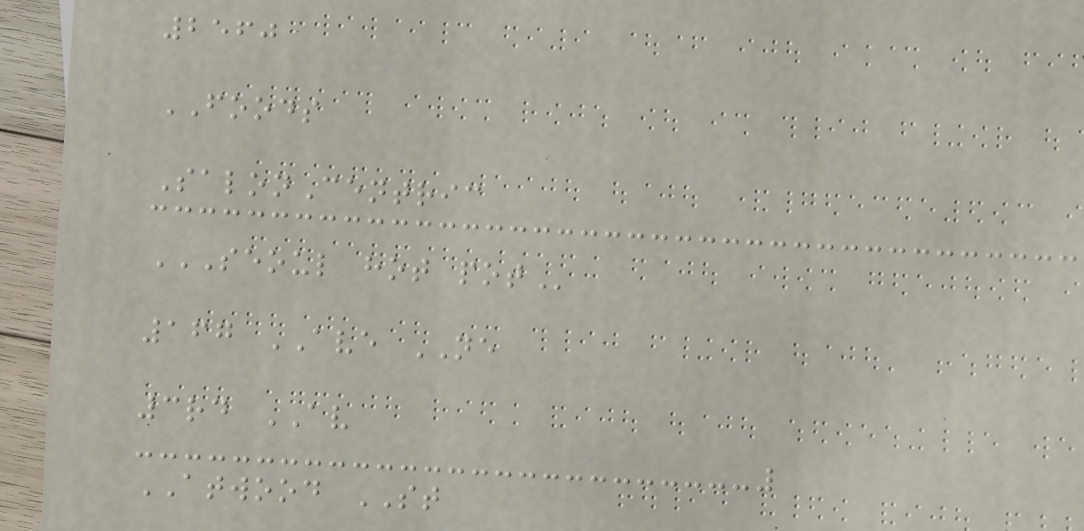2560
FOODS
SalonCentric
SEOUL HOT POT
167 AVE NE
3rd AV
ATWOOD ST
